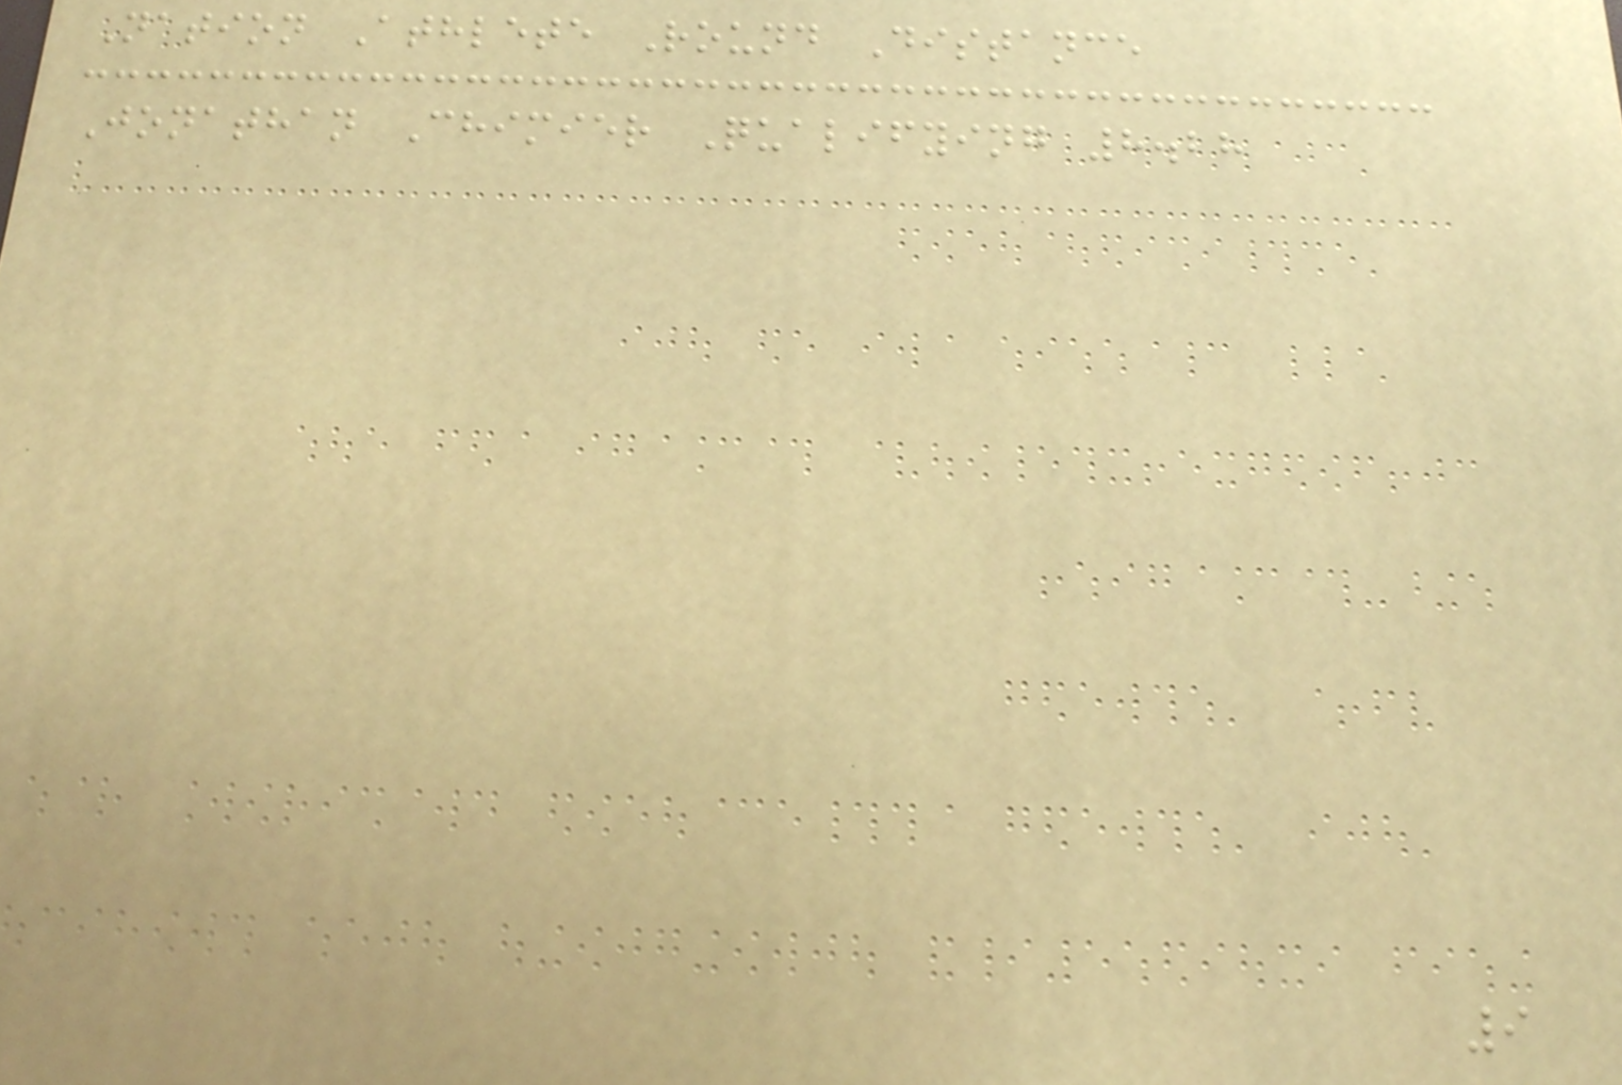Nation Athlete Round Distance
Jonathan Chimier Qualifying 8.28
9
